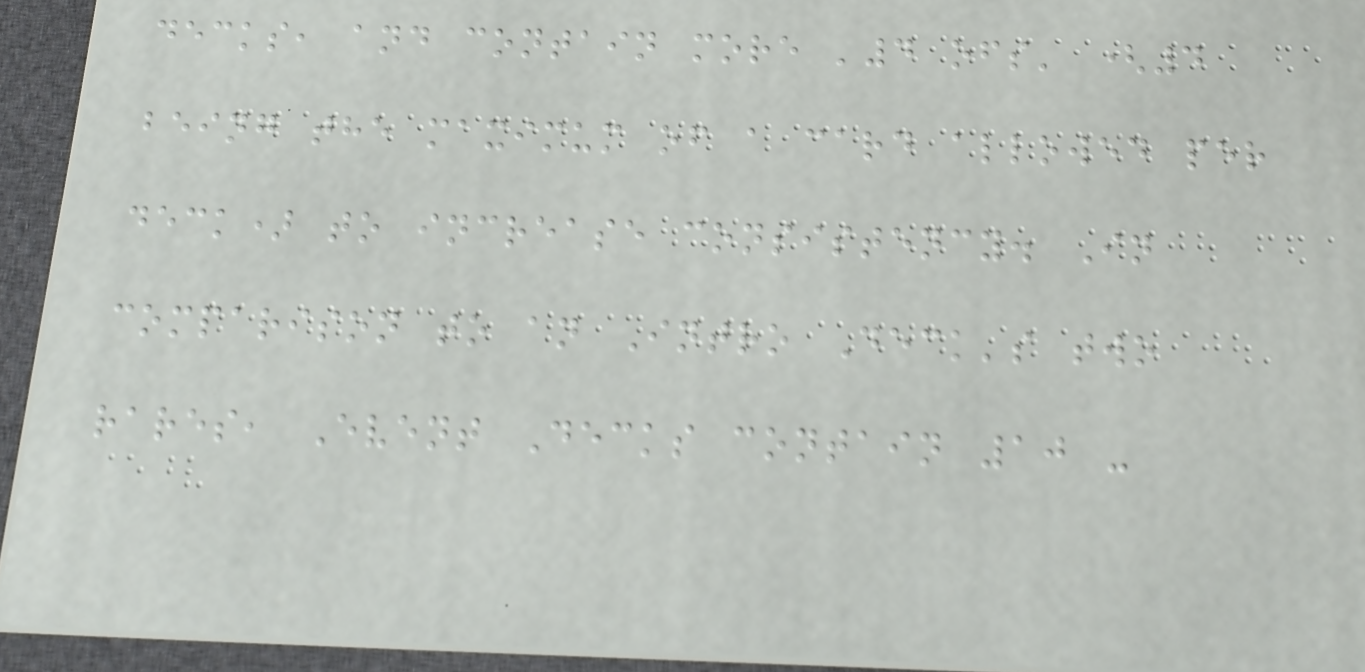decks, and contain more '4 ofs' (4
being the maximum of a card allowed per
deck) to increase consistency. In
comparison to an Intro Deck's two
rares, Event Decks contain 10 -
